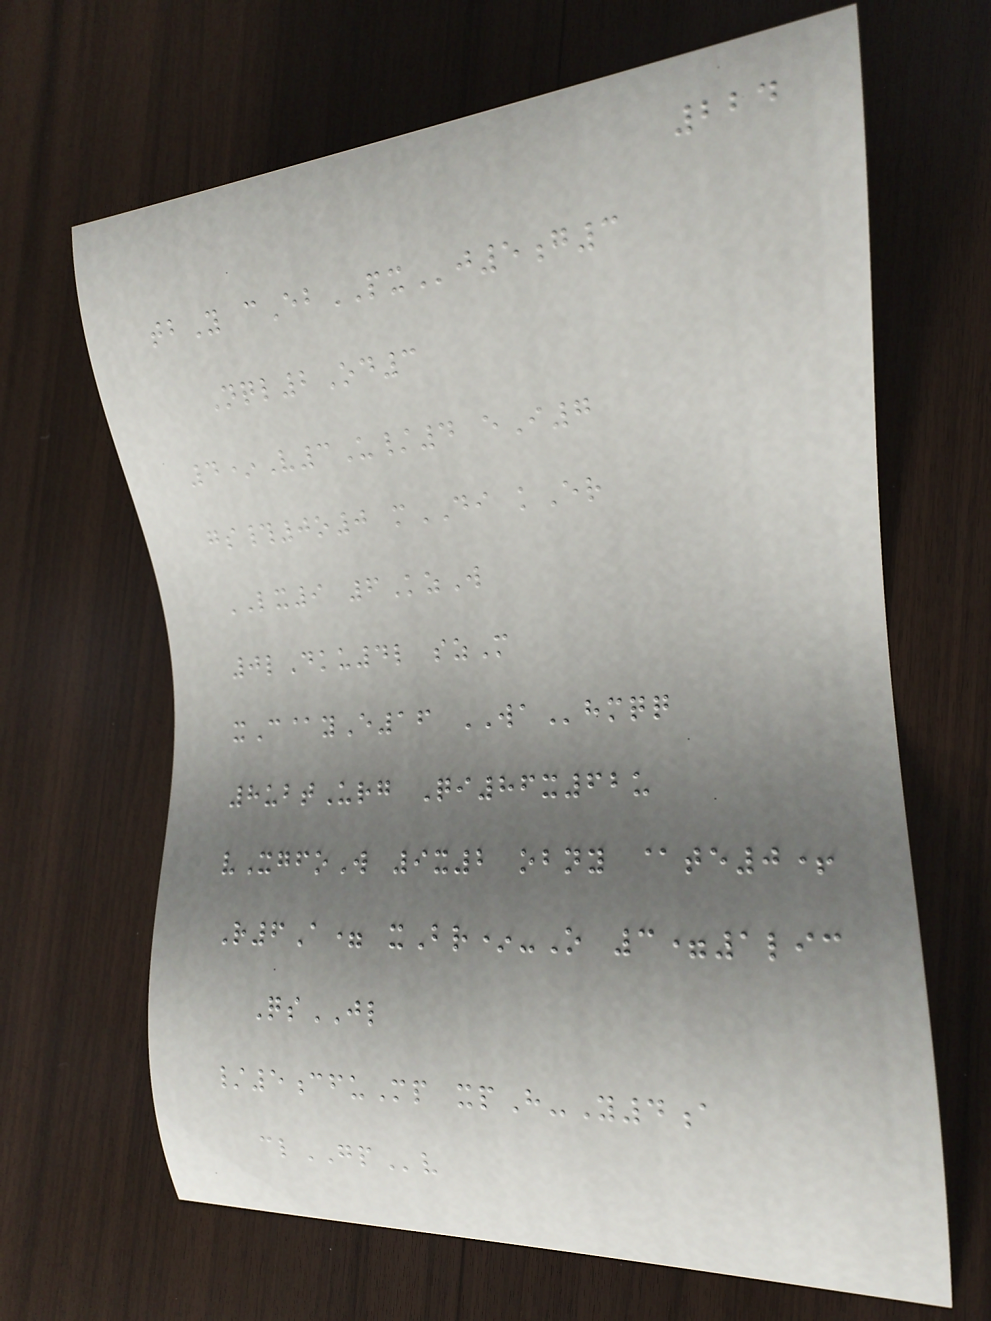224
tbY cEbPXj5g3
Nql2Od3
4*V3U/4 eI7
gs#0o0 mDI kEr
LX9 6KzW
0lDku4l szM
xC@yE16 WAhmqq
8ubtUrg Qi86x62u
vXgfoW 9x2 obny @te0+
R6A= xBr*-O 3=1lic
QsJL
/5cfuMp xpH-Y4a
clGPv
